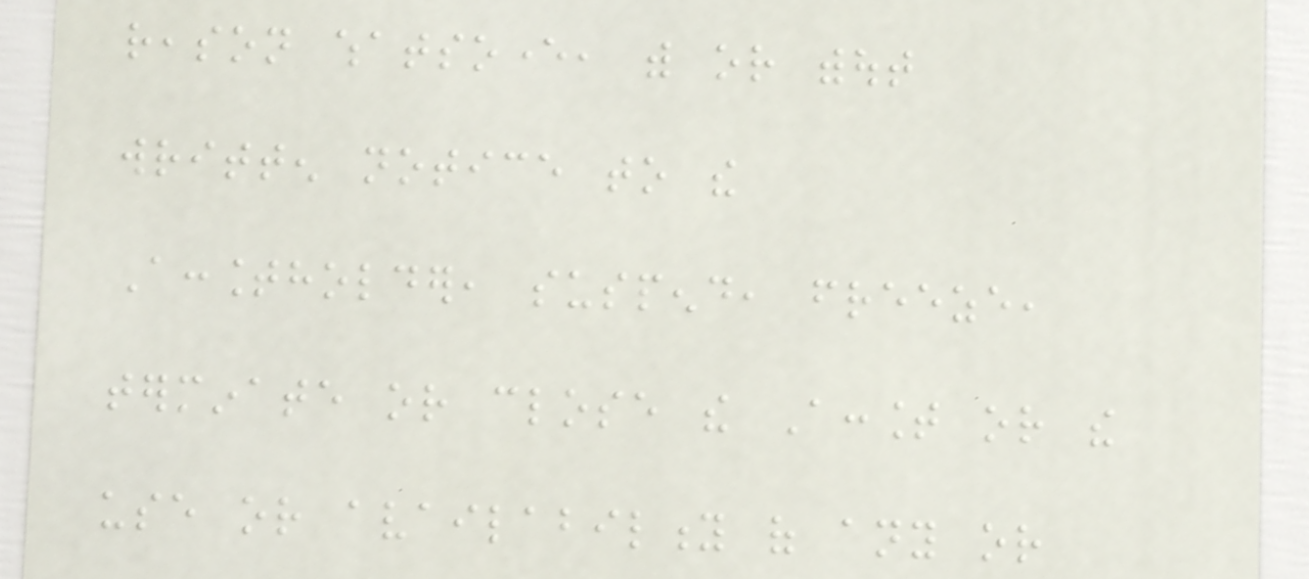reason whatsoever, with or without
written notice to the
Accountholder, suspend, freeze,
terminate or close the Account or the
use or availability of any or
